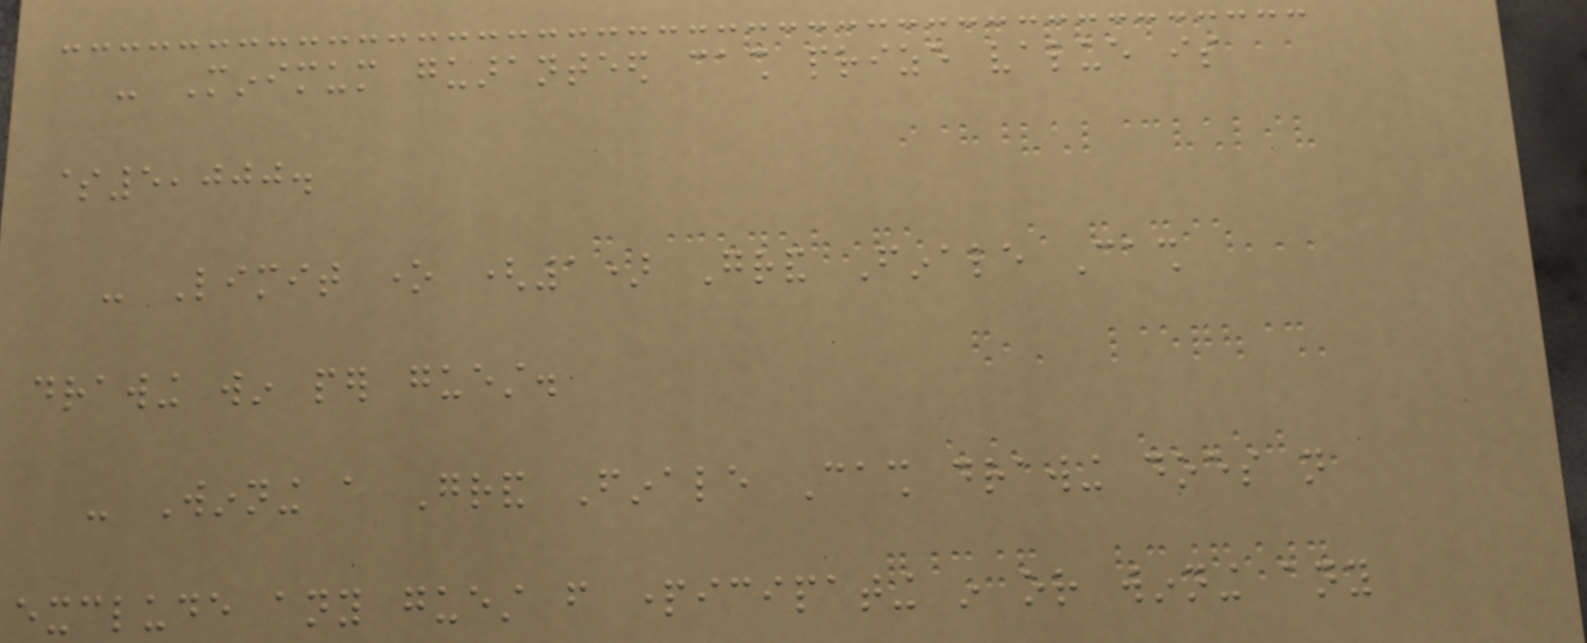- Minimum guaranteed cash prize value is
$5,000.
- Limit one (1) Grand Finale Cash
drawing win per guest.
- Winning a Grand Finale Cash drawing does not
exclude any guest from participating in or winning any
